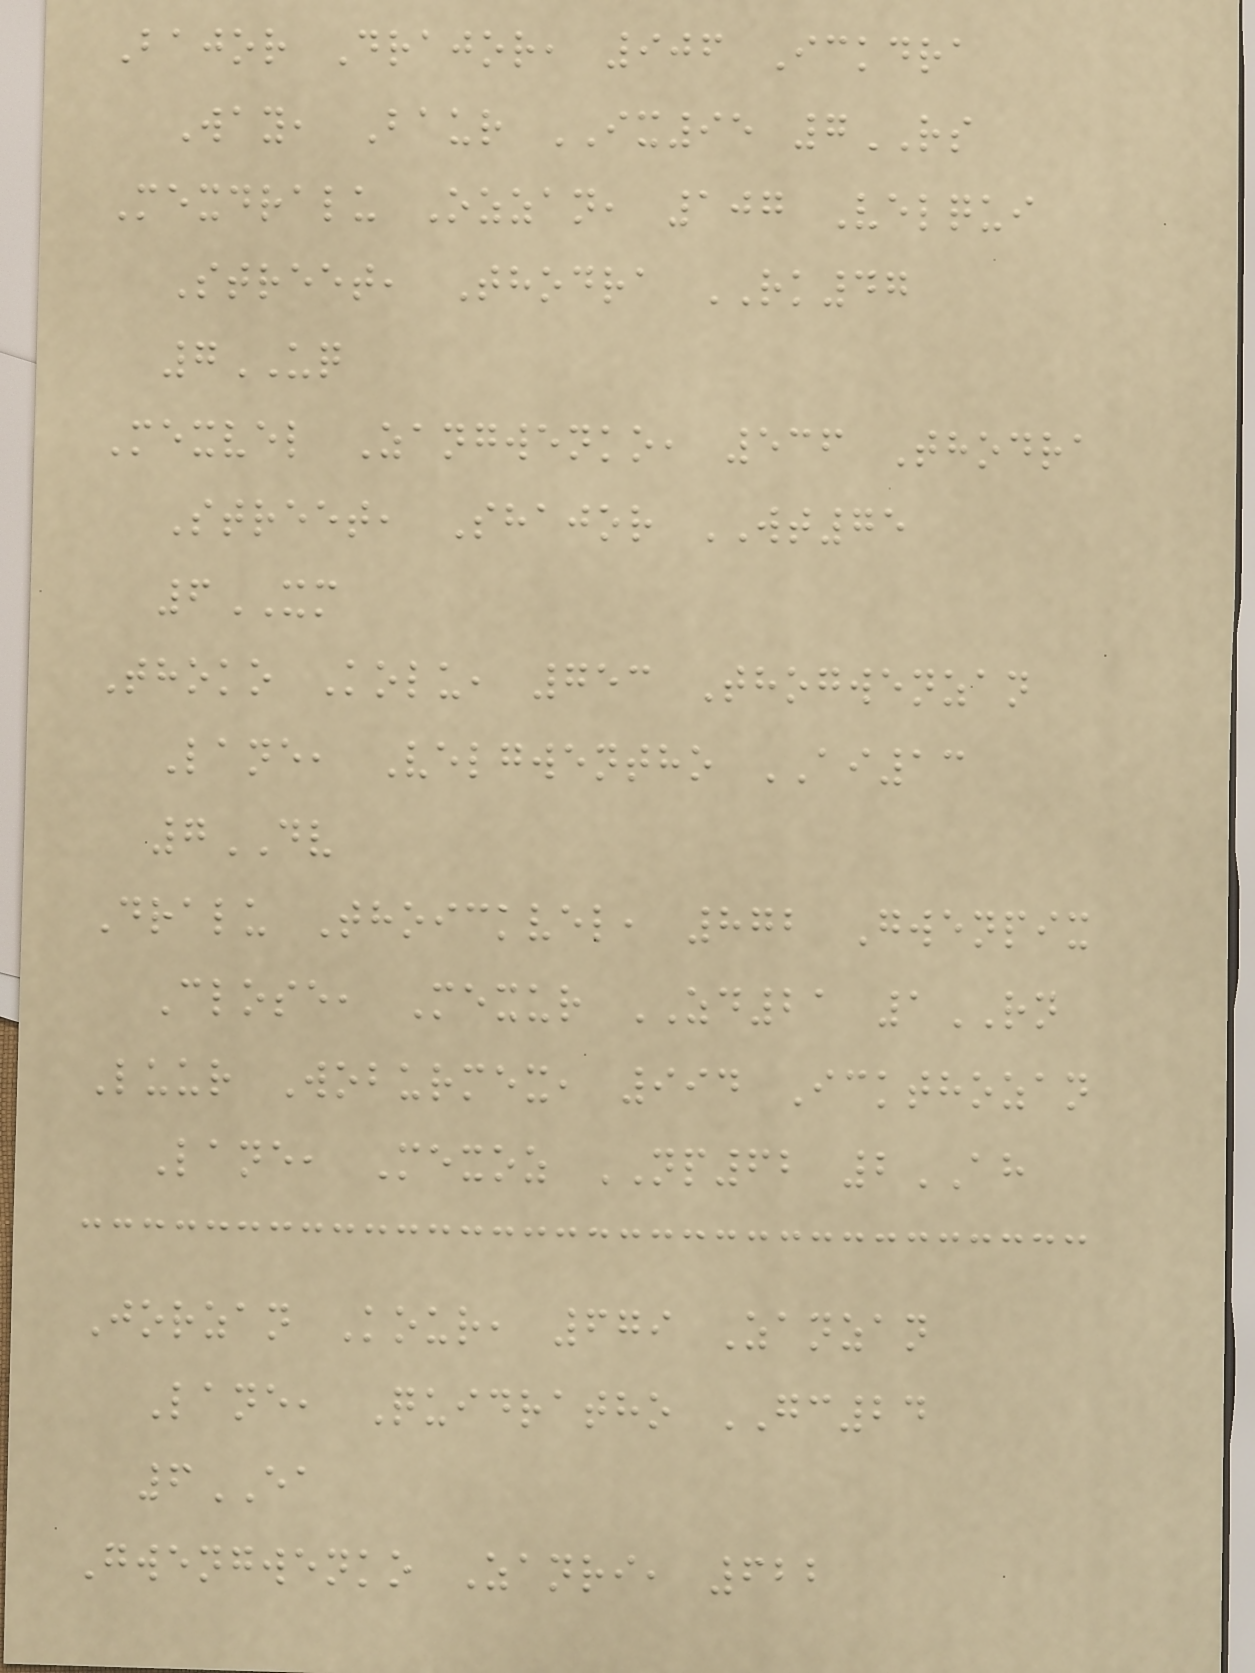Bajor Drajor, 906 Ickdra
Way, Baur IX95 7RS
Mexdralu Ozzan, 107 Velqui
Street, Thodra RK47
7UQ
Mexvel Zangwenko, 536 Thodra
Street, Shajor WT75
6XM
Thoko Kolu, 753 Thogwenzan
Lane, Velgwentho AI13
7DV
Dralu Thoickvel, 872 Gwenpix
Close, Mexur ZD21 1RN
Luur Woburmex, 994 Ickthozan
Lane, Mexoz NP62 2AH
Jorzan Kour, 679 Zanzan
Lane, Quidratho GC24
6EA
Gwengwenko Zanri, 622
